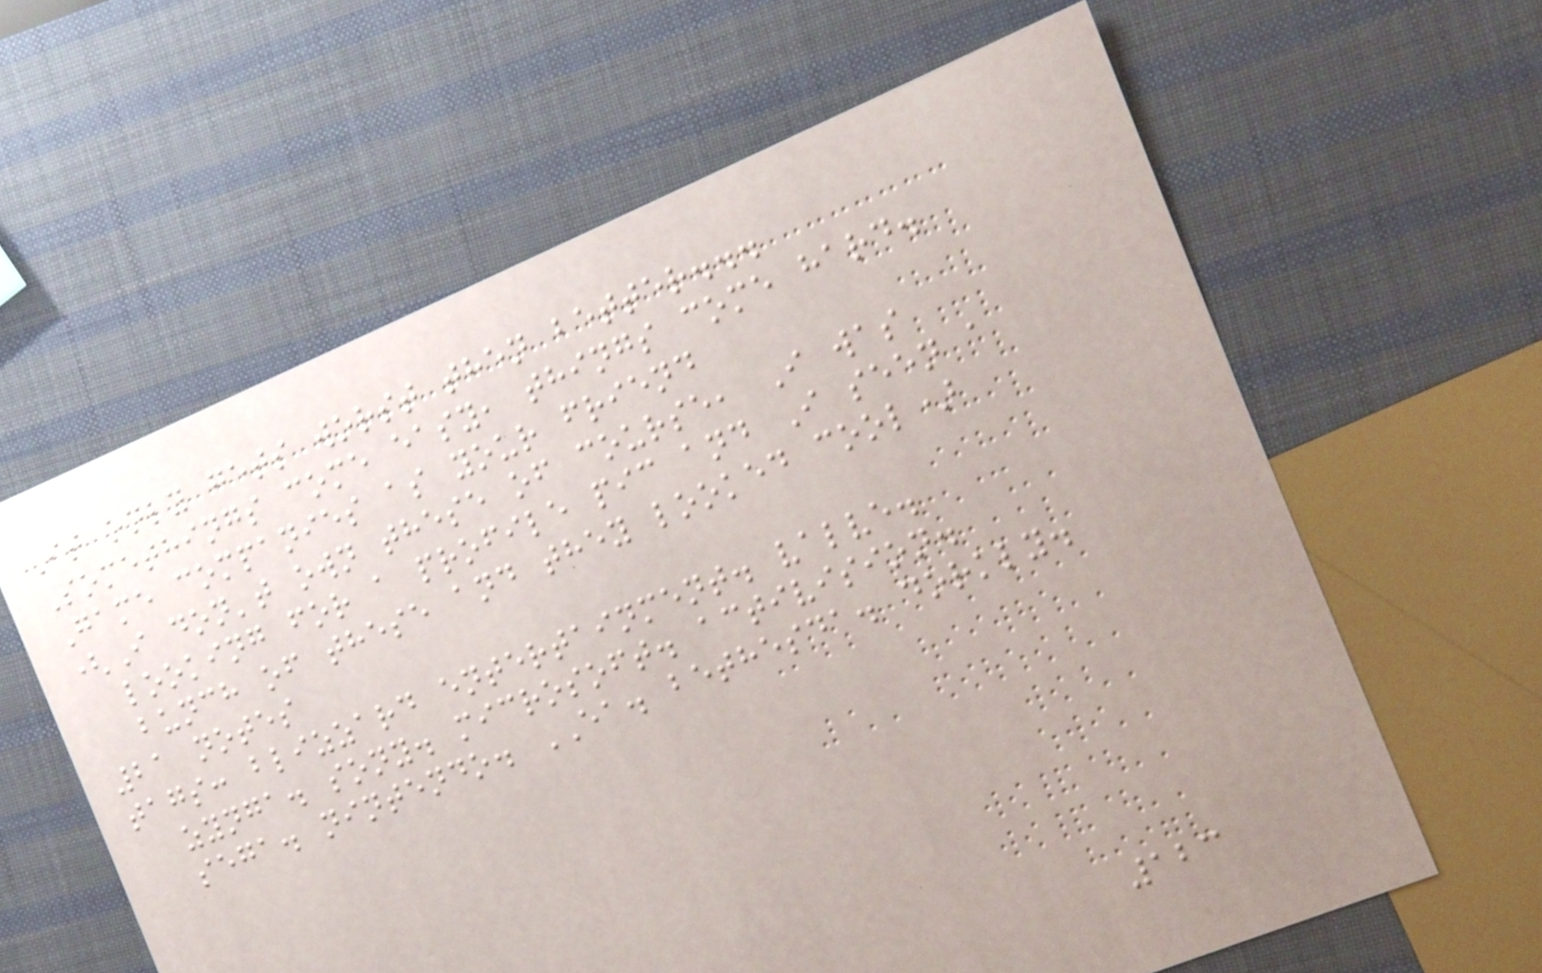It only gets worst then better...
Somethings come easy, things come hard.
Game companies as your friend
(I don't own these of course, I was
looking for a profile pic and I seen a
bunch of these and they looked cool)
21 notes
tags: blizzard entertainment. valve.
zynga. sony. microsoft. activision.
sega. nintendo. EA. bethesda. dorkly.
123
